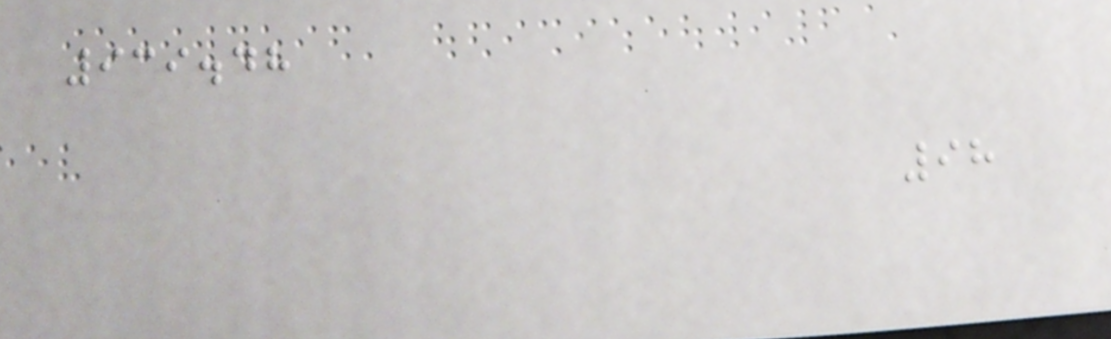939.48
98
